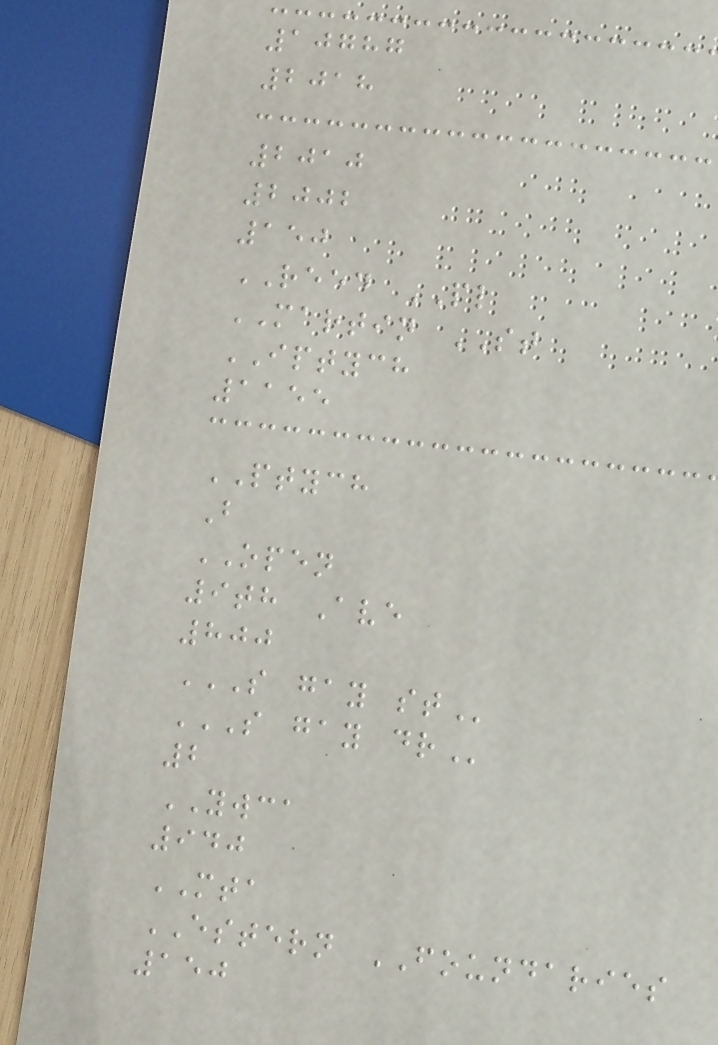10787
2018
2010
2002
150
REED PL
MARTIN ST
IPTYCH
1155
PTYCH
B
OPEN
9th Ave
800
S GAY ST
S GAY DR
2
YWCA
940
MTA
ESTERN FOUNDARIES
150
